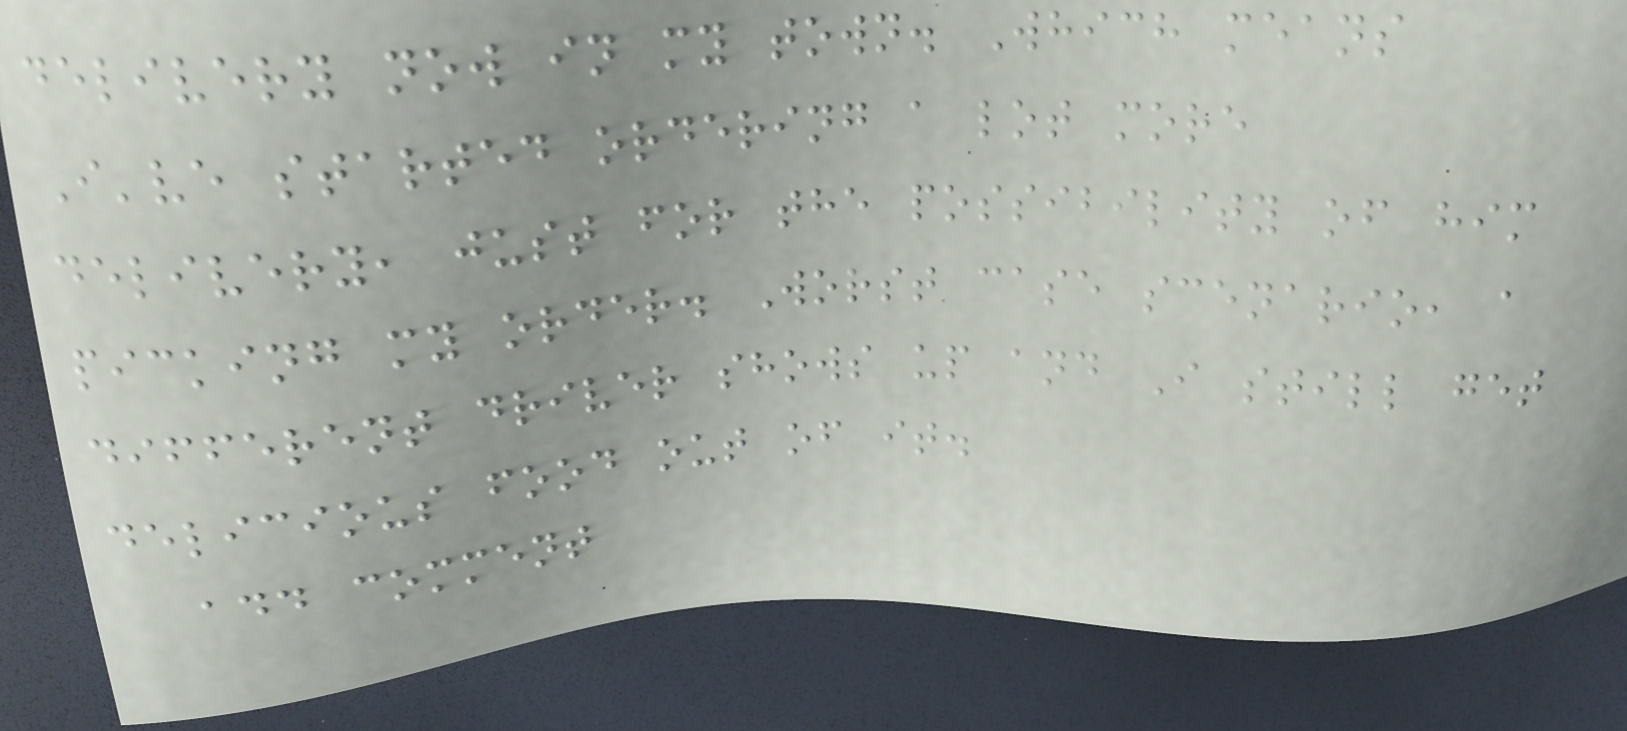delivery now in my town. Which means
I've started ordering a lot more
delivery, just for the possibility of him
picking my order. Worst case scenario, a
different driver shows up and I still get
delicious food out of it.
add comment
